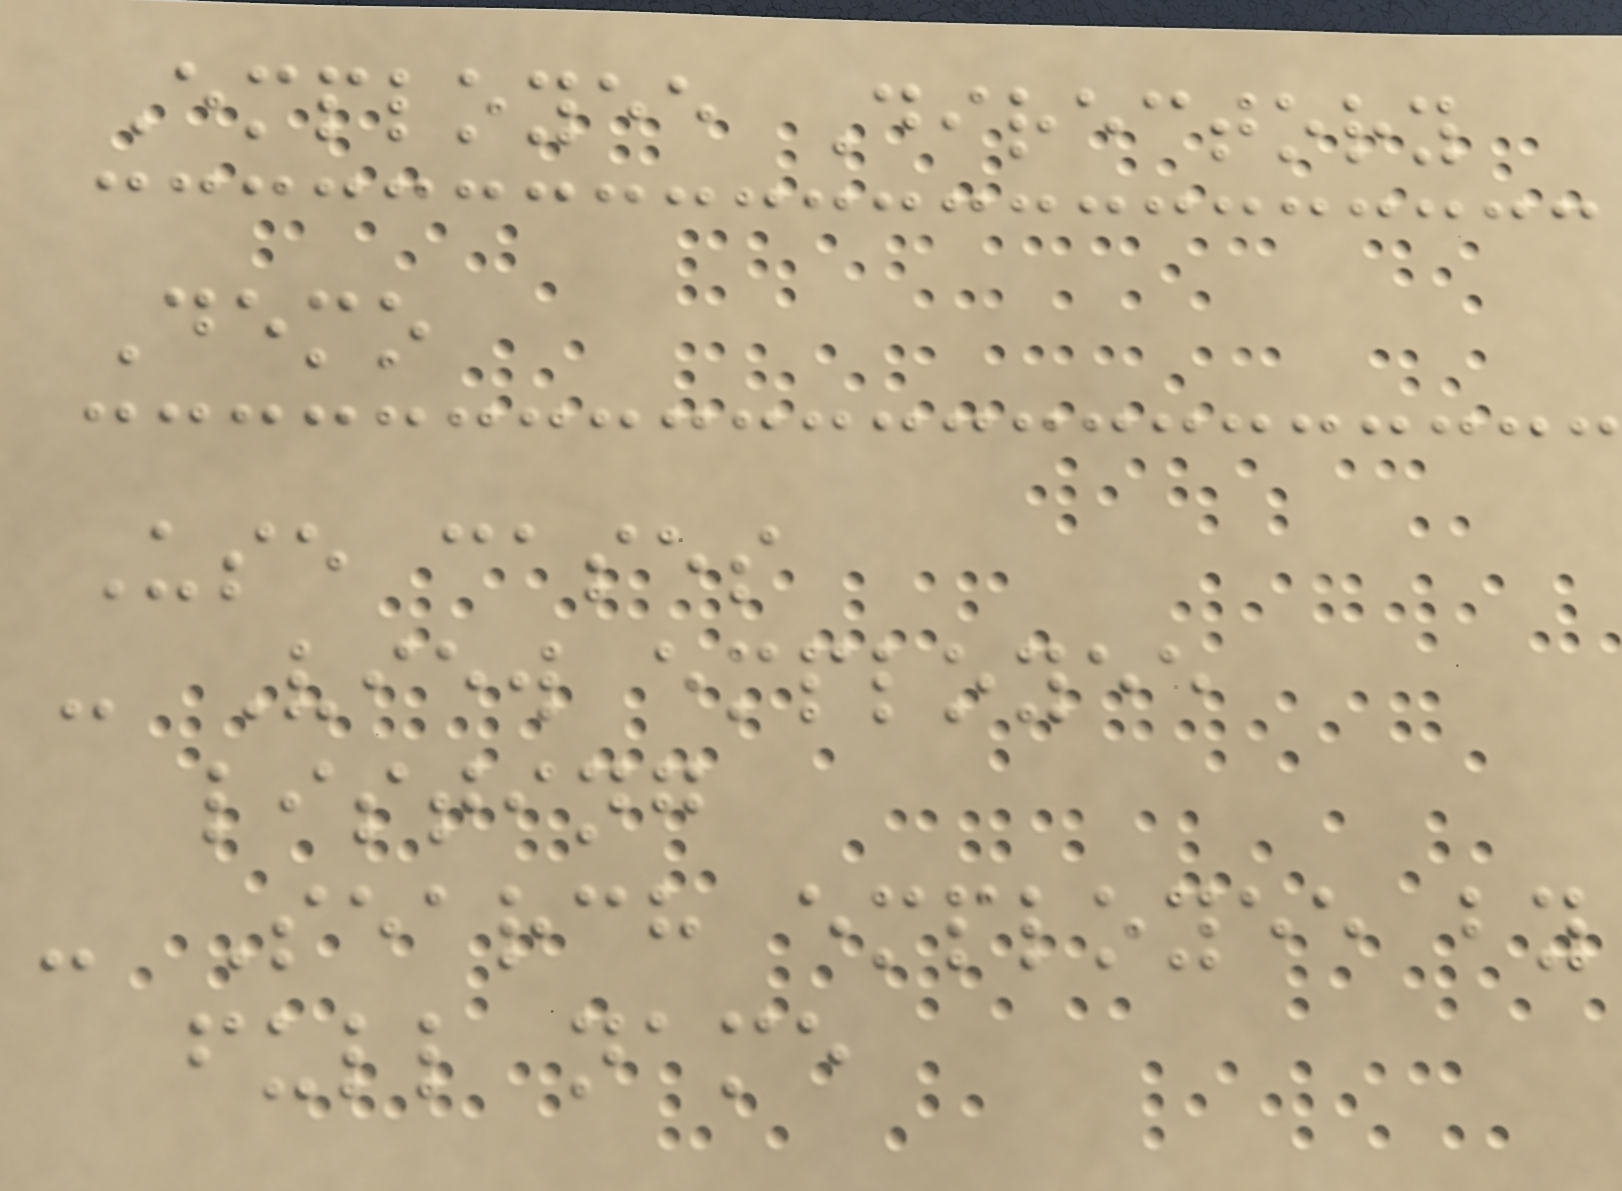Employee Directory
Demo
Use cases
- View employee
listing
- Search employee by
full name
